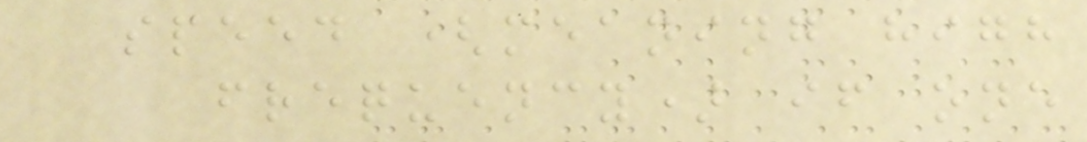speed (meaning high
frequency) if one
